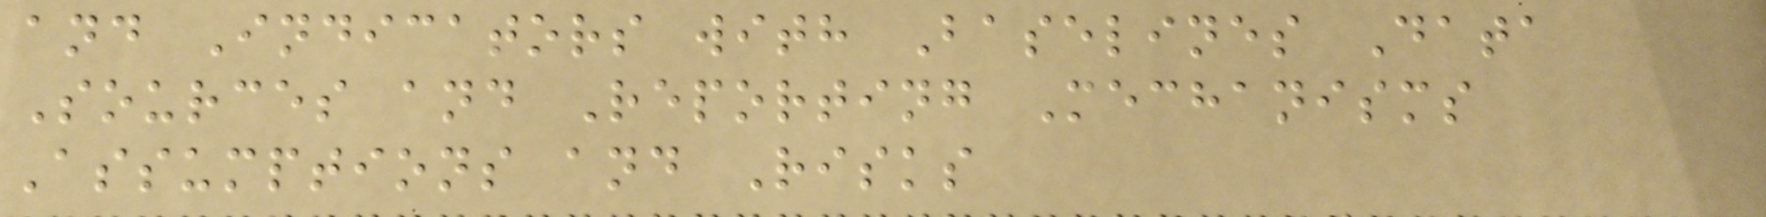and Indicators with Baselines Data
Sources and Reporting Mechanisms
Assumptions and Risks
